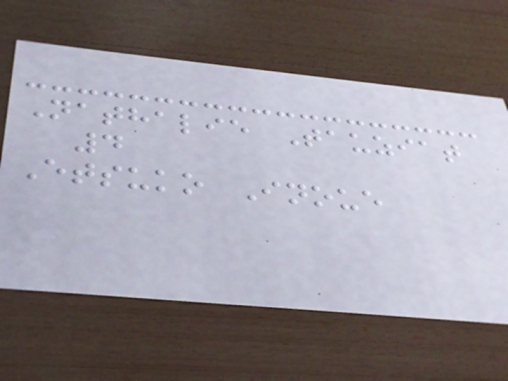Nathalie Tauziat
4
Etsuko Inoue
